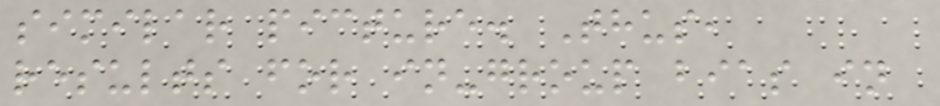similar picture. Thus,
results for in-group bias in
